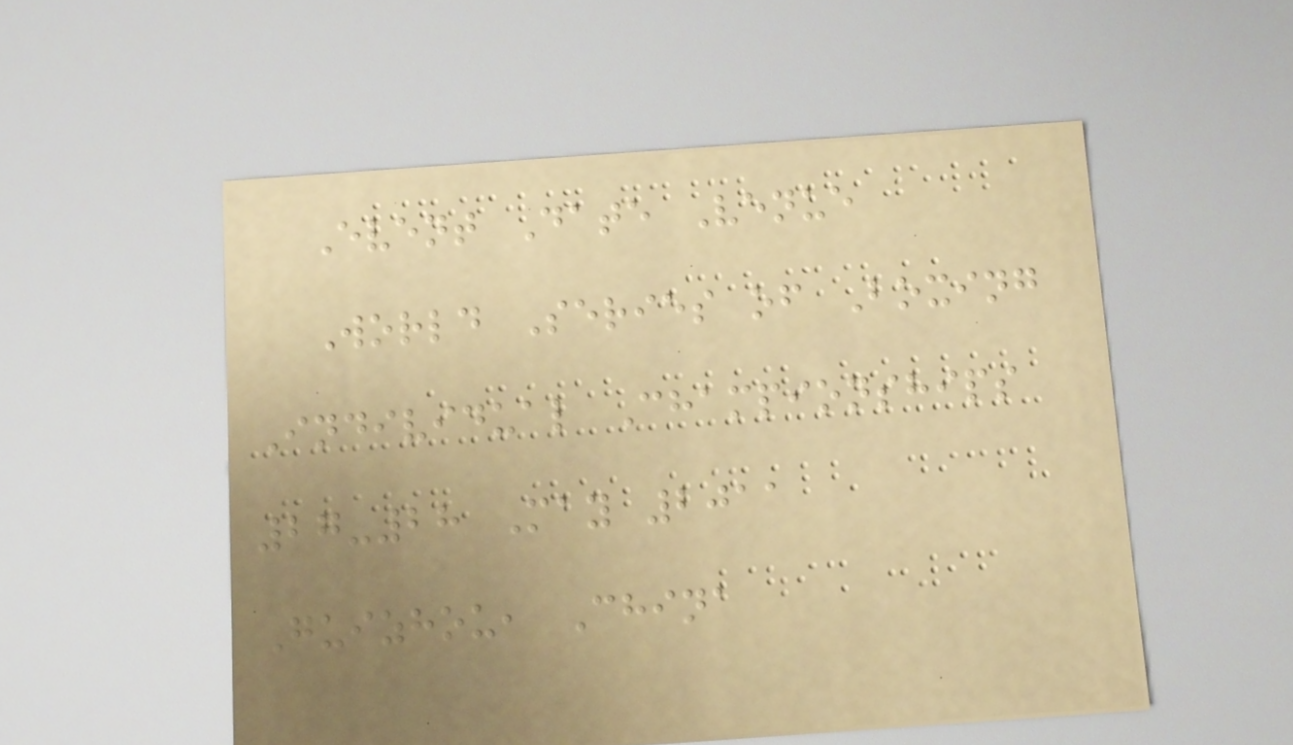Event Date Venue
World Series of Boxing
Individual Championships
27-28 May 2011
Guizhou, China
